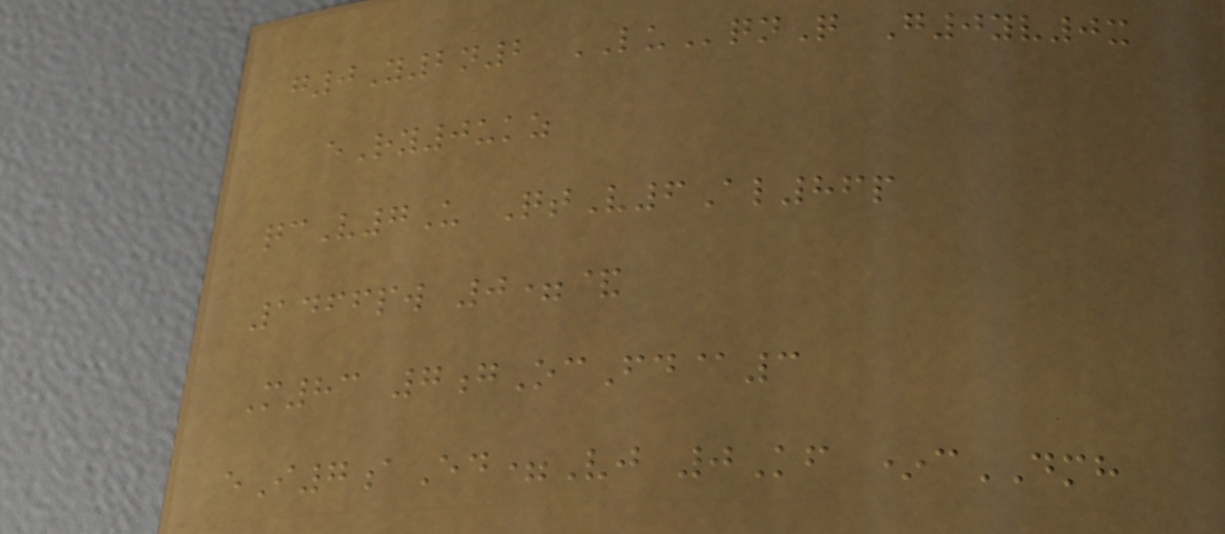g0Y2n2 LUqnQ G0yv0x
eRy0ukz
qcV7U QtV6Al86p
1466pw 0=&
M83 7gOcFd@3
eI7aEd=Vj 0Kf *cDMH
